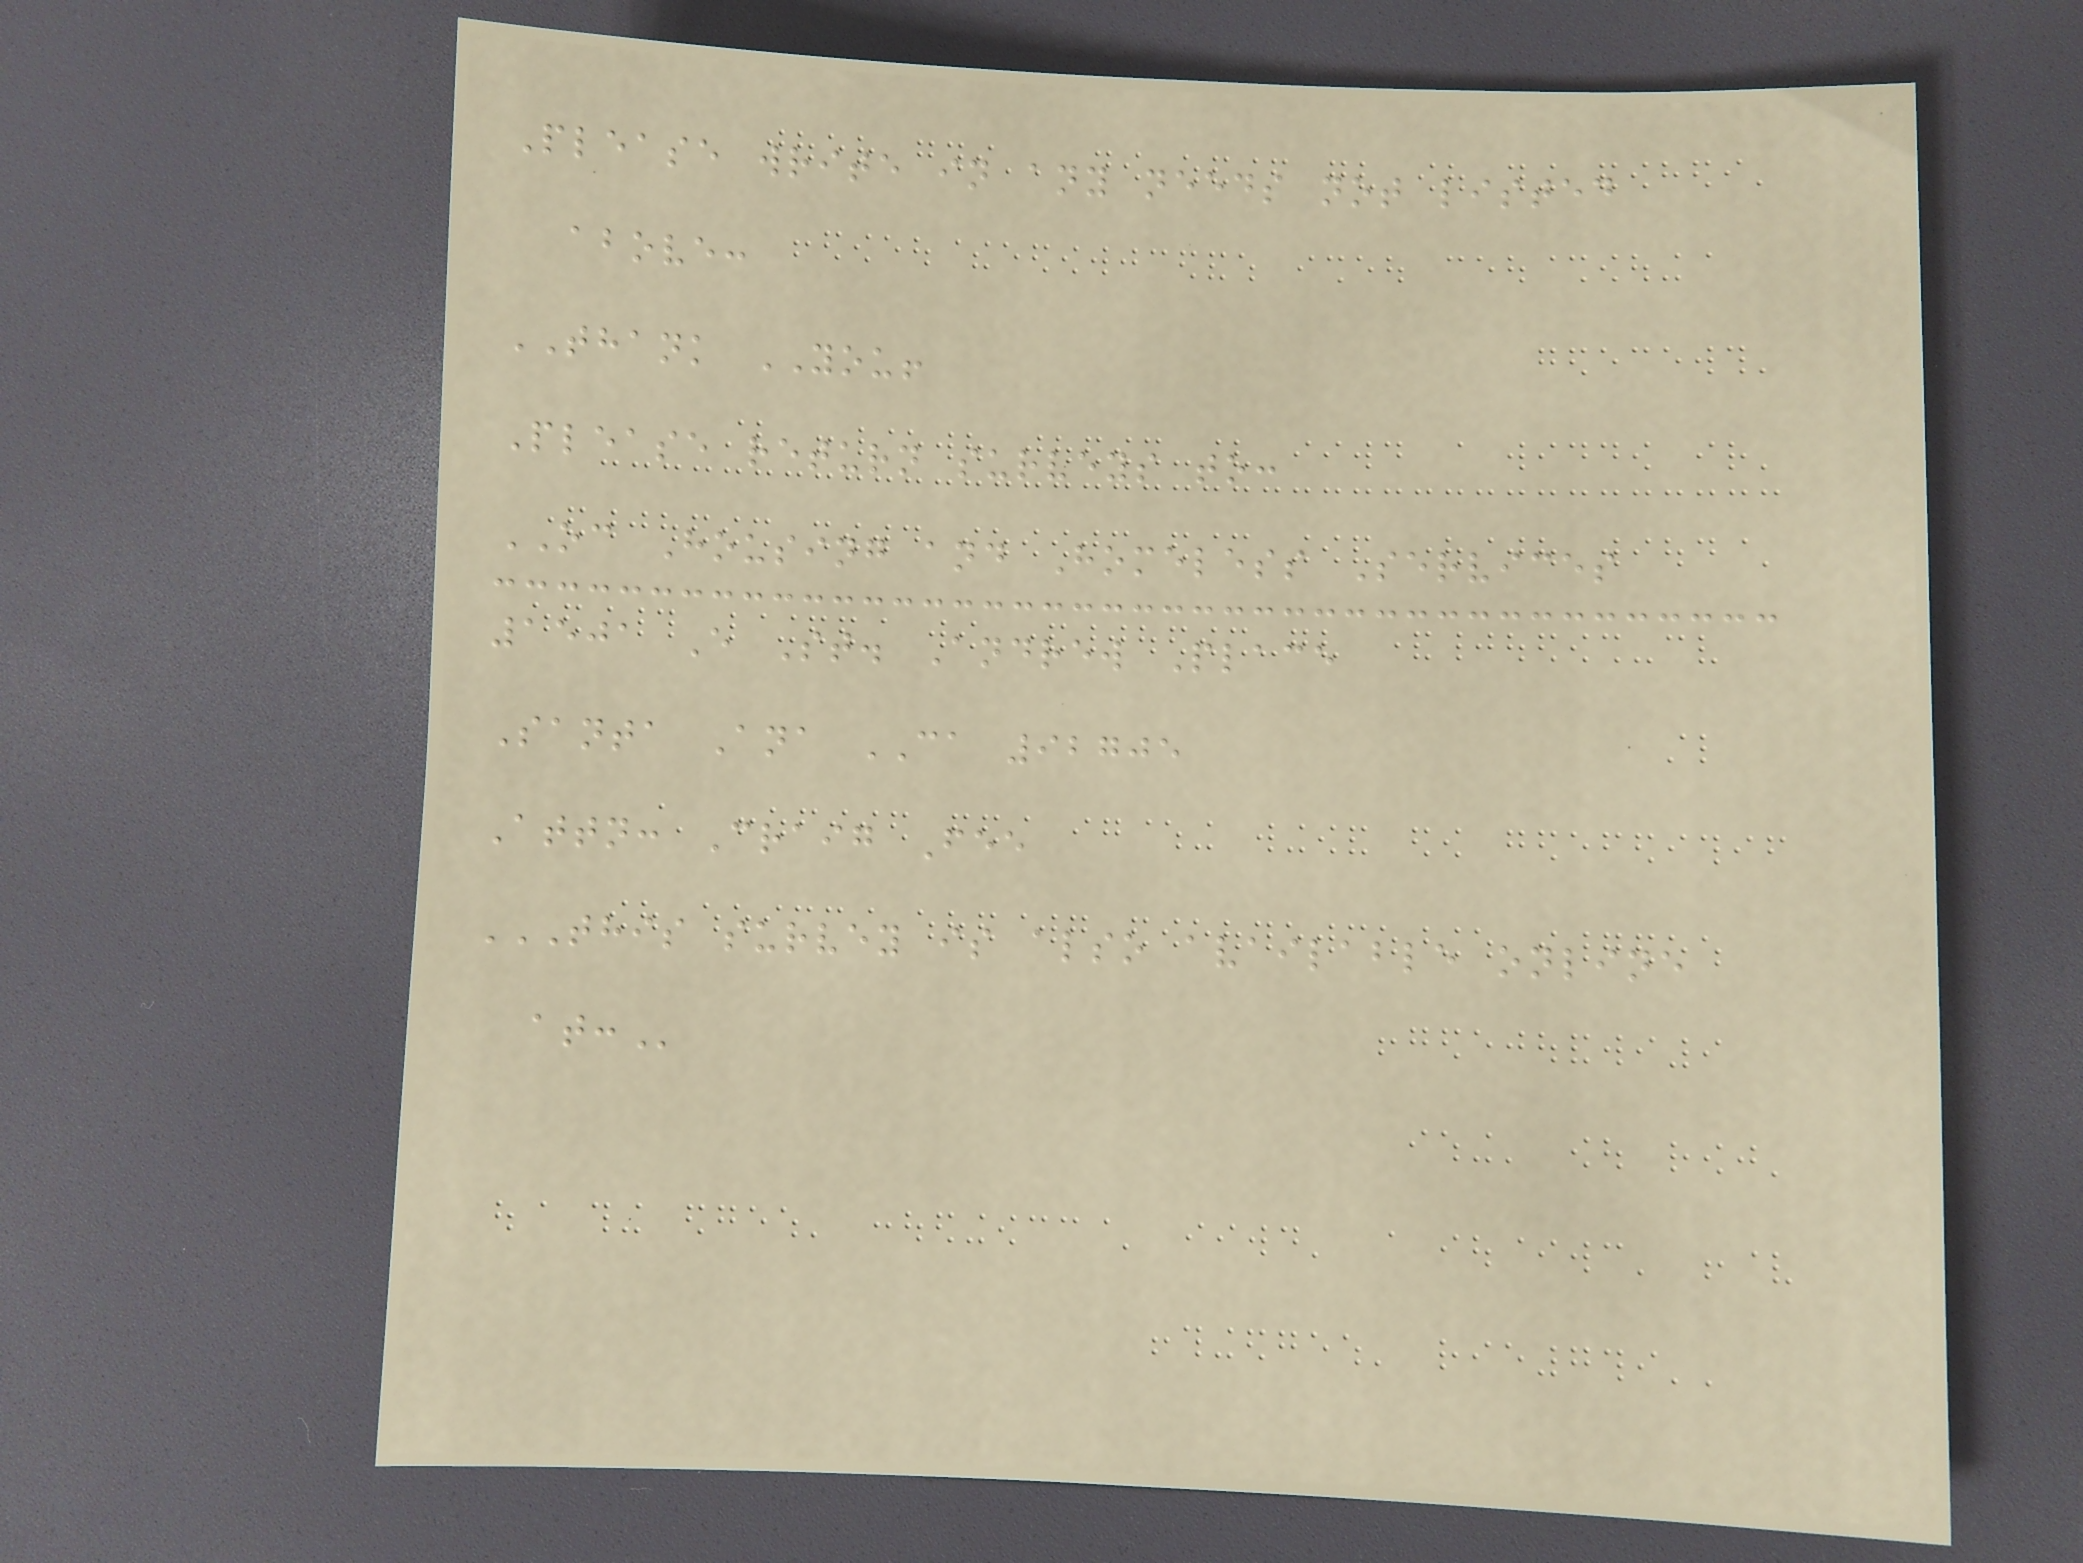Please write in any needs not listed
above:
THANK YOU!
Please return surveys to:
OC Housing and Homeless Services
1501 E St. Andrew Place
Santa Ana CA 92705
Attn: Craig Fee
THIS SURVEY IS ALSO AVAILABLE ONLINE
AT:
